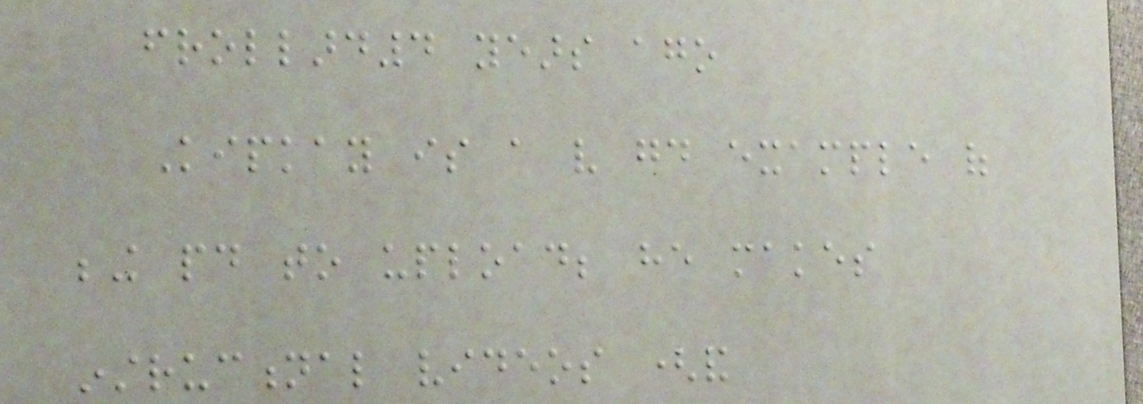frollard4 years ago
Kipkay is a very good example of
being paid to upload; he makes
instructional videos (and
